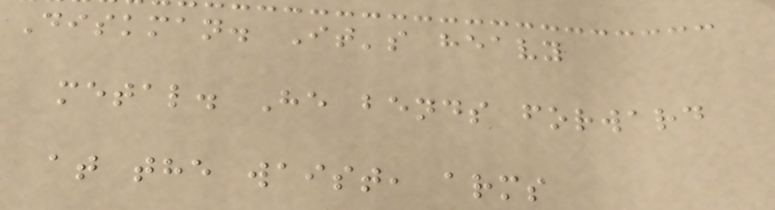Diskman. It's heavy
metal. He bends forward
at the waist, arms
